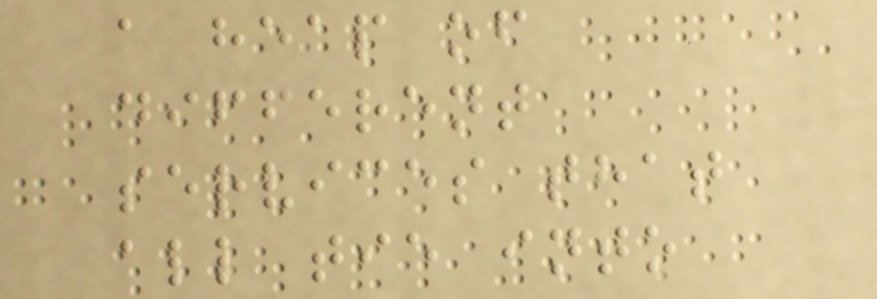a heap of
different
services that
all tie into
